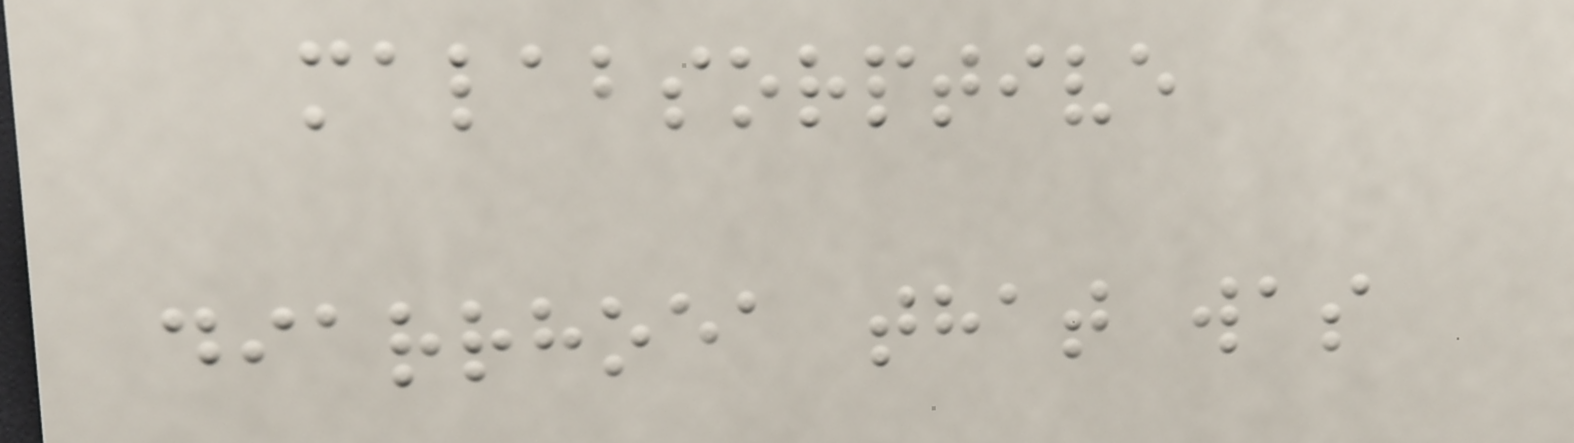malabsorptive
diarrhoea that was
